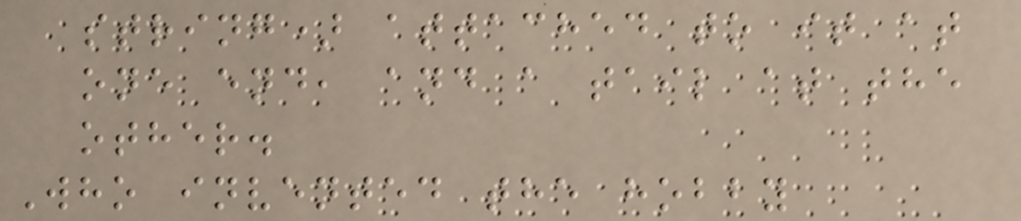string) attached to it at
one end, and a tail at the
other.
Who invented the hobby
